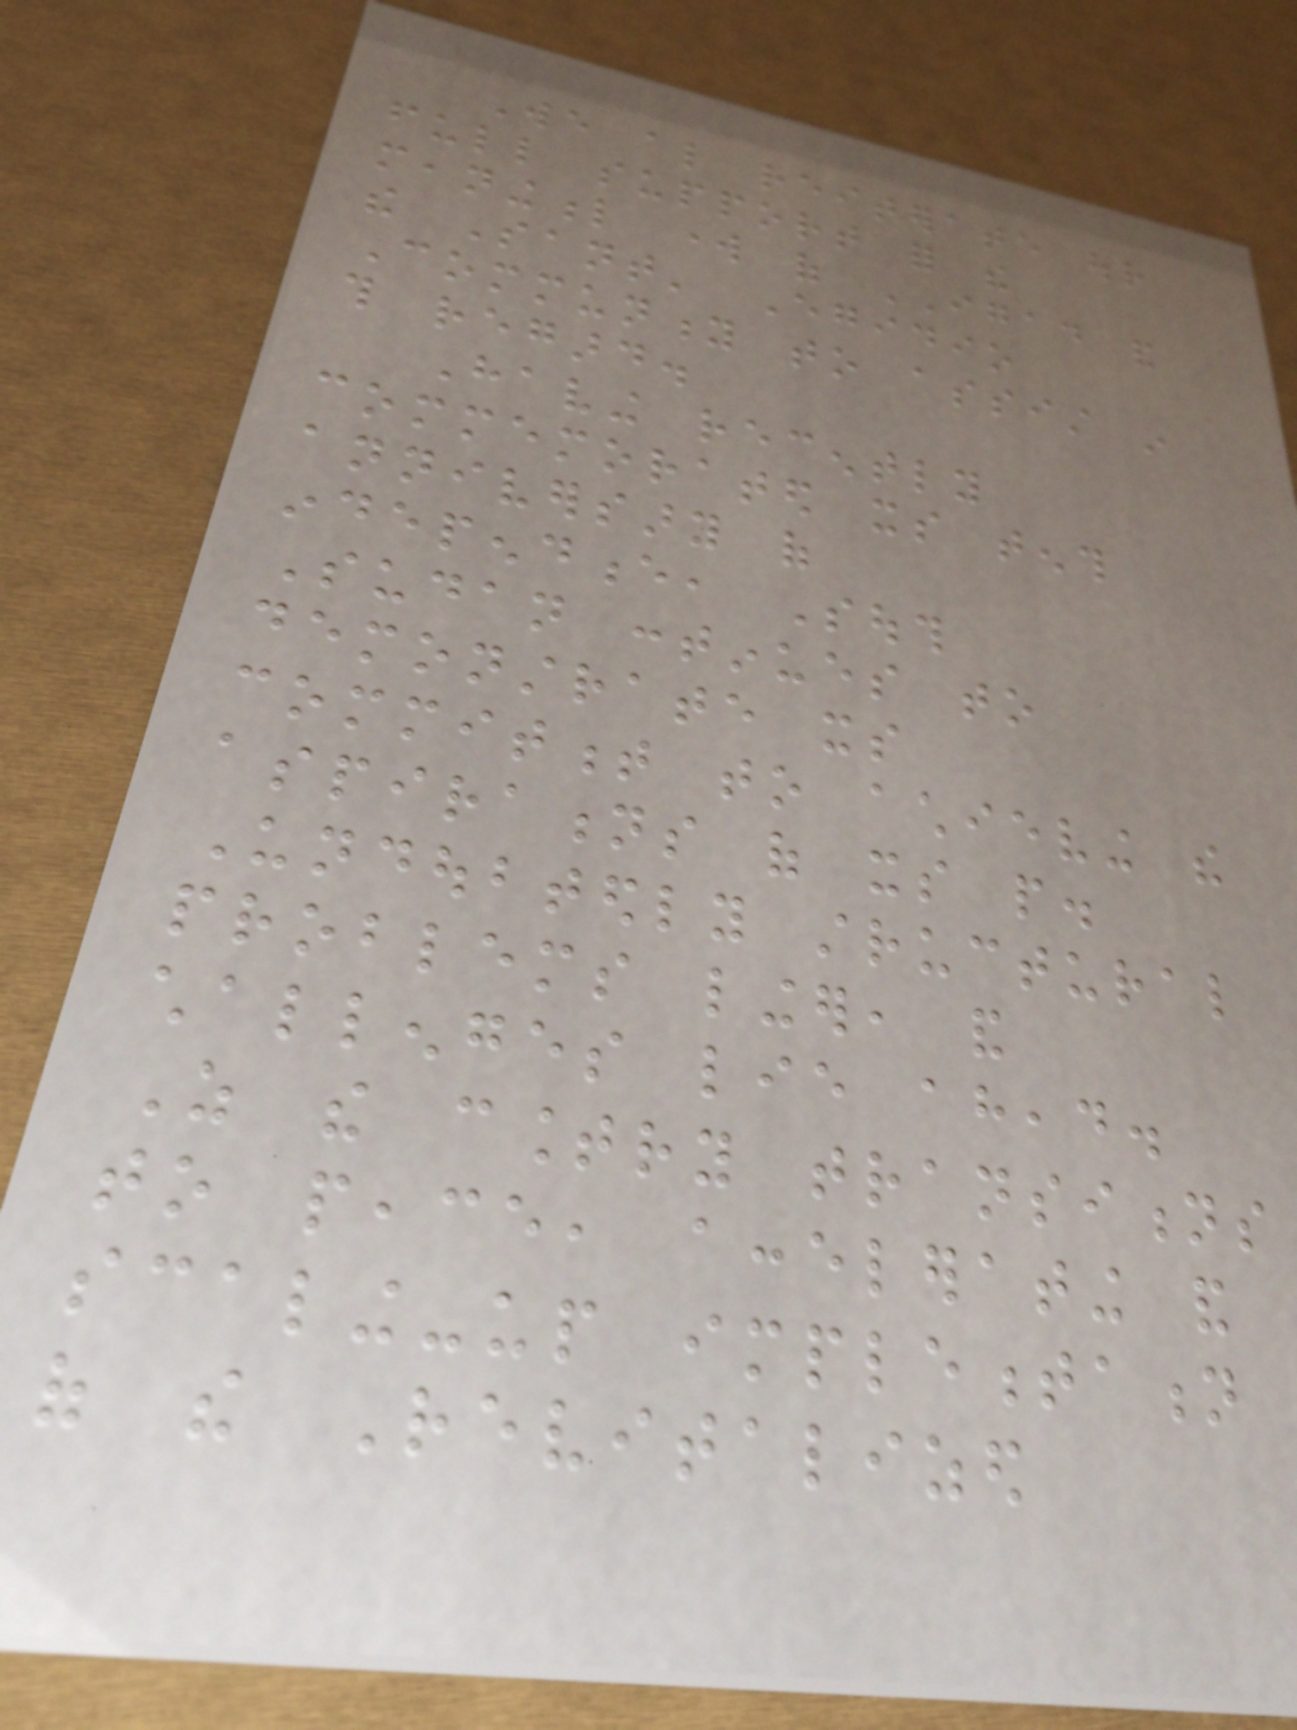We also reiterate our
full support for the
meaningful work of IGAD and
the Sant' Egidio
Community to assist in
this regard.
Having recently
commemorated its tenth
anniversary of
independence, South
Sudan continues to
demonstrate its
commitment to achieving the
aspirations of its people.
Undoubtedly structural
problems linger, and
challenges lie ahead.
As the country transitions
to peace, accelerating and
scaling-up implementation
of the Revitalized
